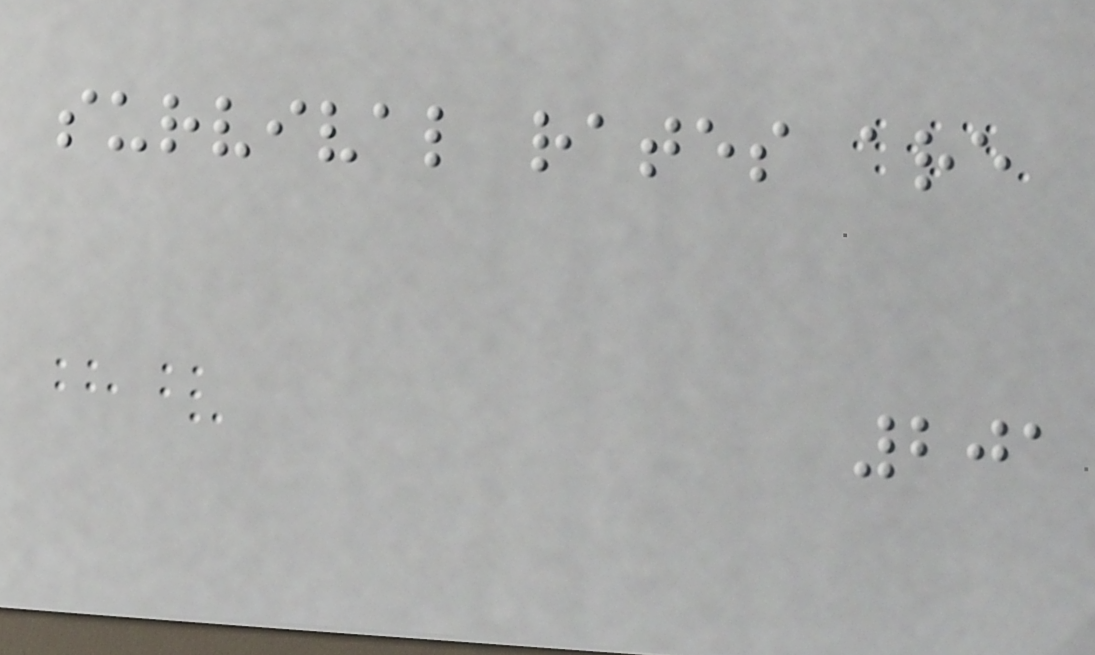survival rates are
201
